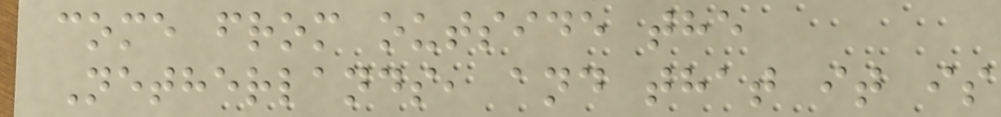come from outside the
Netherlands, and that it is
